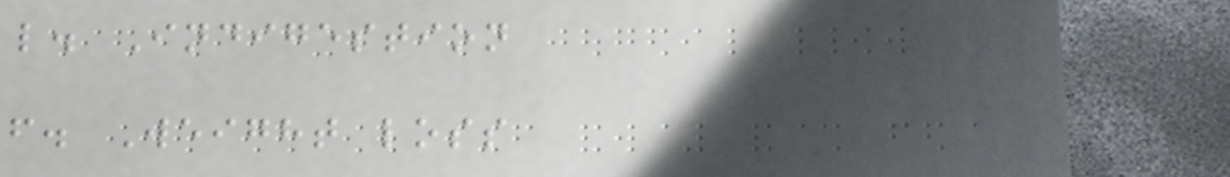l. Indigestion
f. Weight loss
